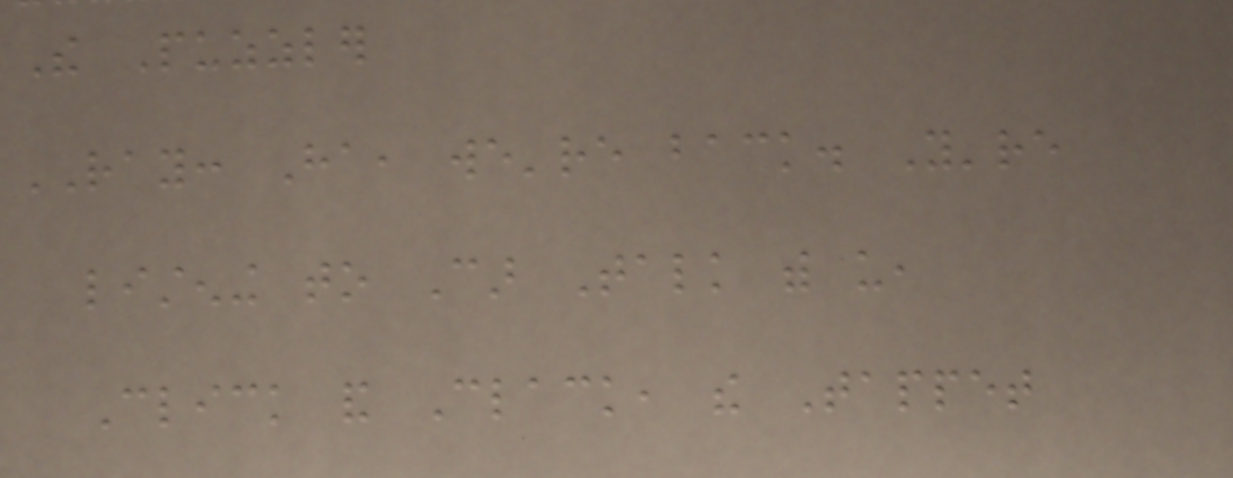The Puzzler
RAY: Ha, we're back. You're
listening to Car Talk with us,
Click and Clack, the Tappet
